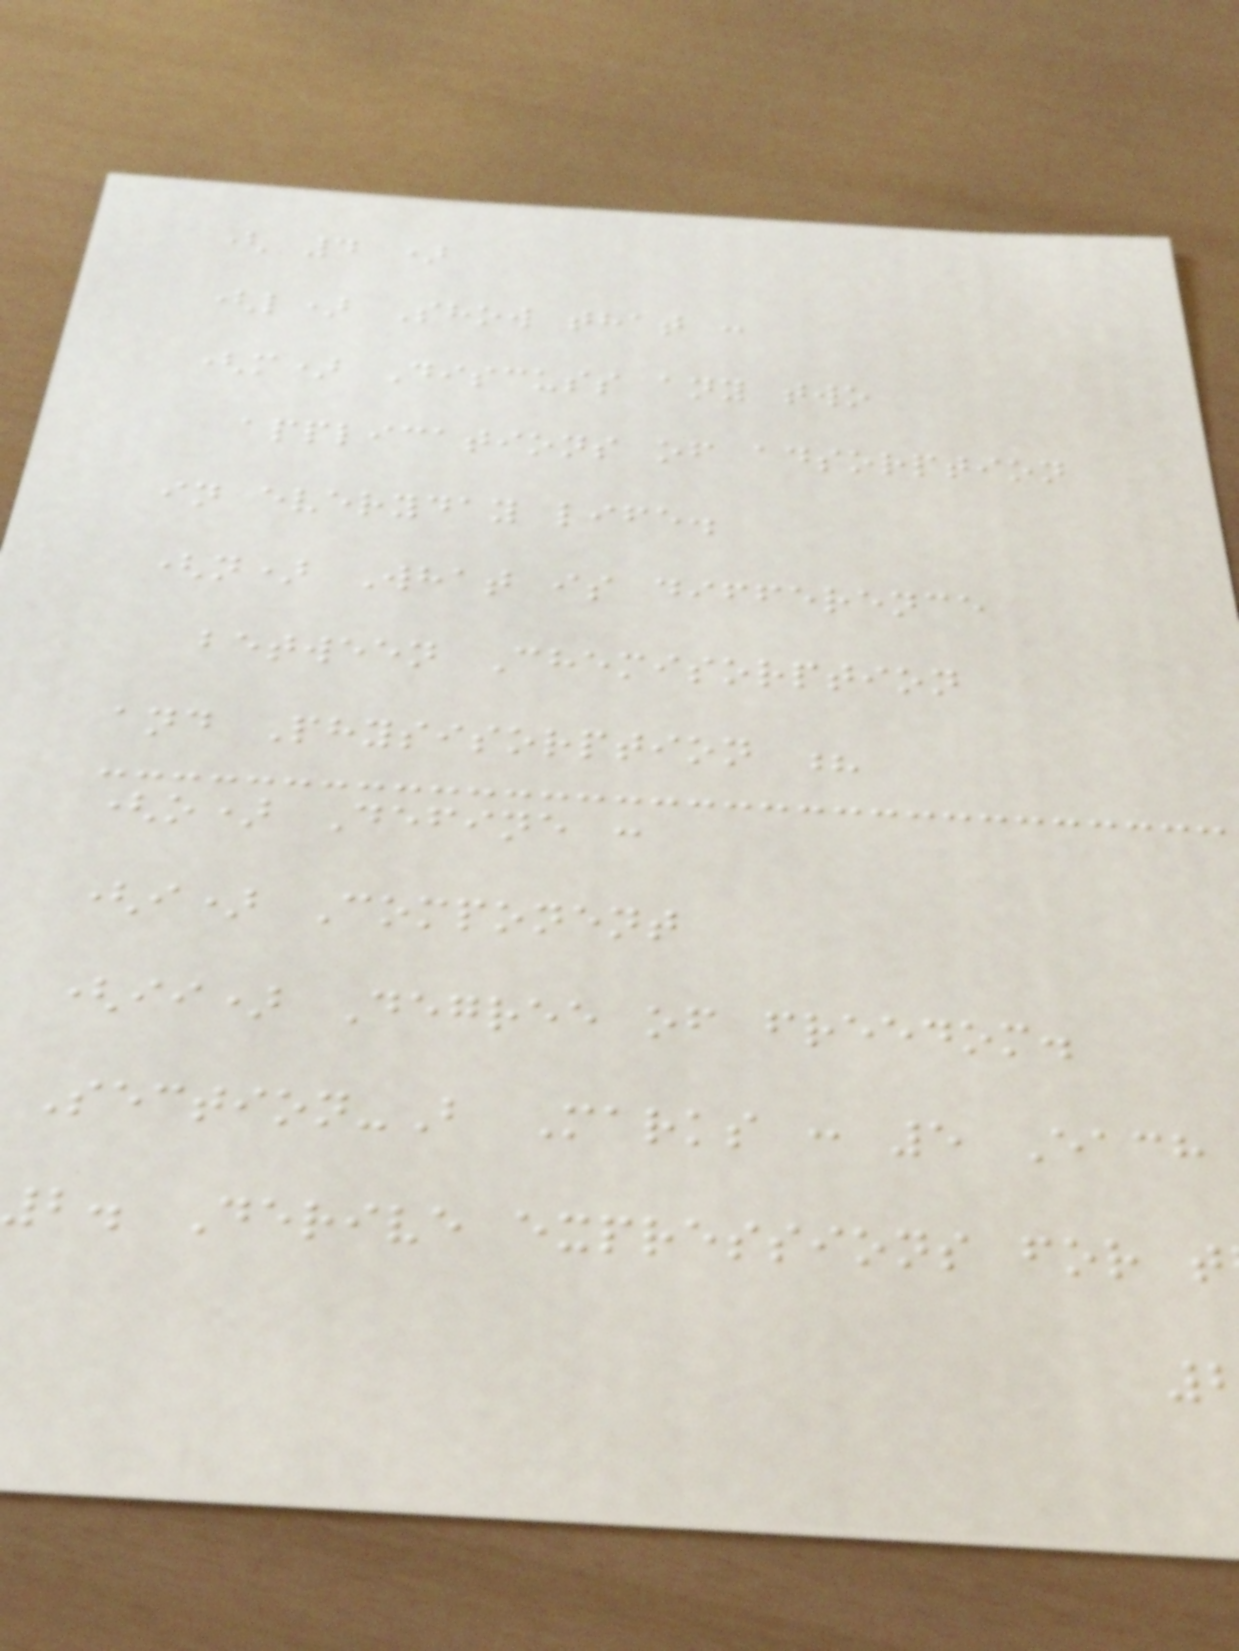( 4 )
(l) Show that :
(m) Discuss any two
applications of adsorption
in everyday life.
(n) What is difference
between Chemisorption
and Physisorption ?
(o) Define :
(i) Component
(ii) Degree of freedom.
Section-B Marks : 5 Each
2. Derive expressions for t
